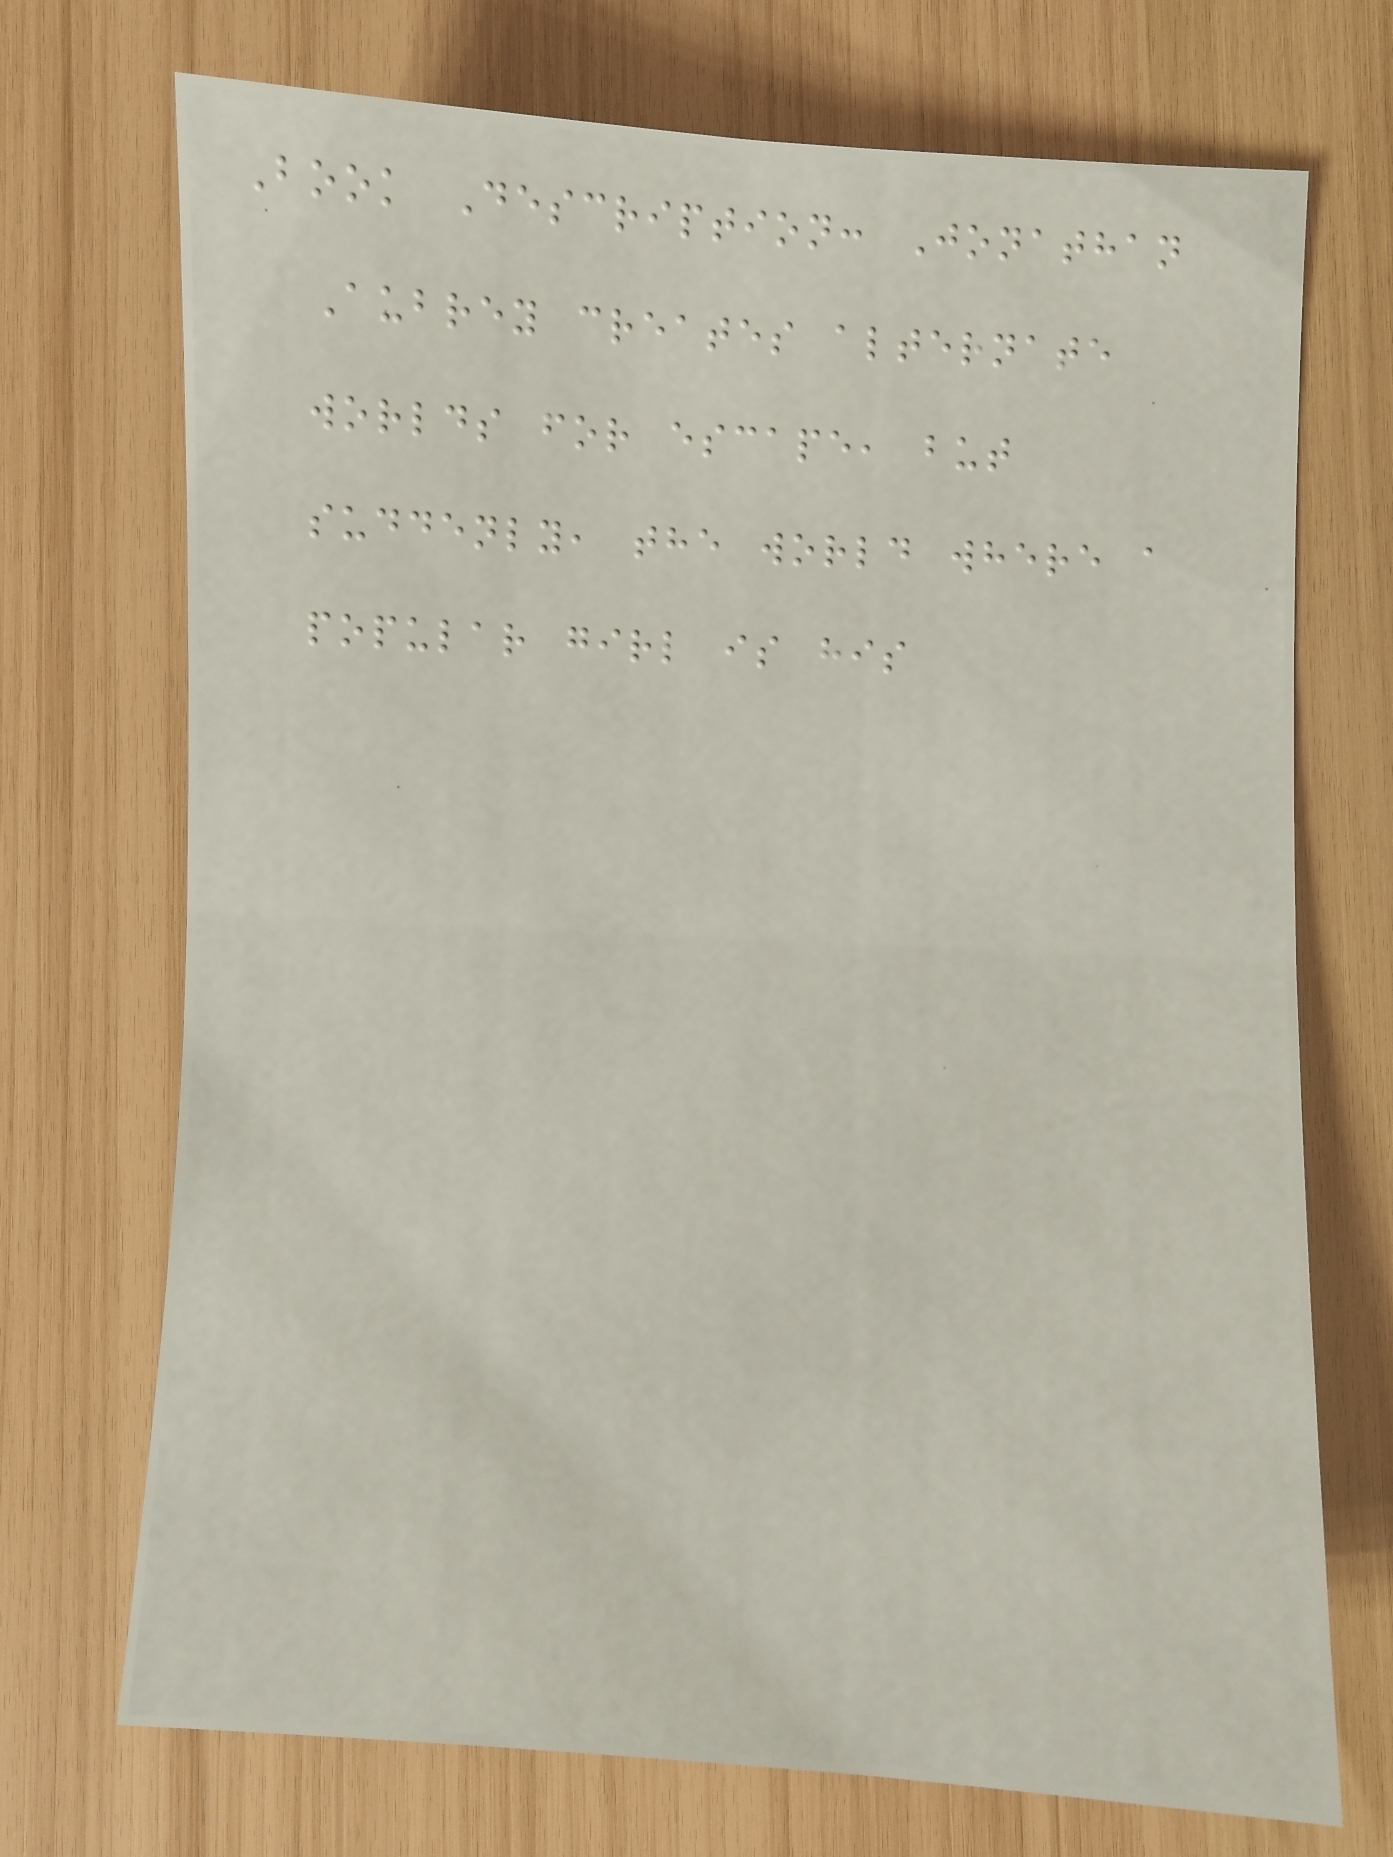Book Description: Jonathan
Aubrey creates alternate
worlds for escape, but
suddenly, the world where a
popular girl is his
